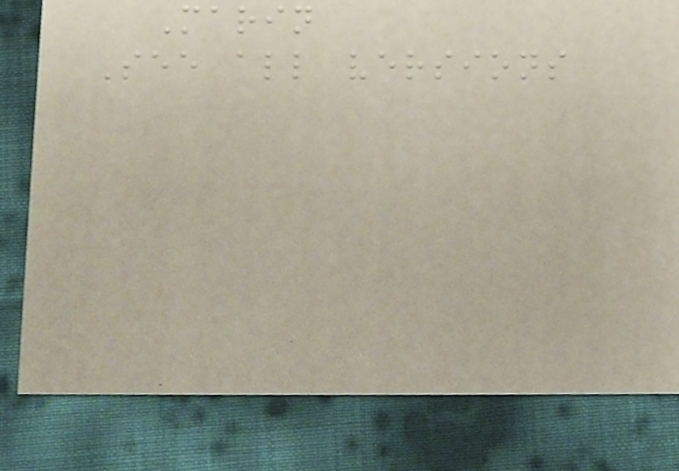Marin
See all versions
